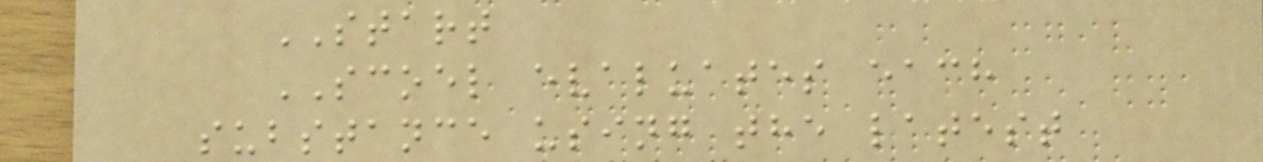START
SCOEL evaluates each
substance using the latest
